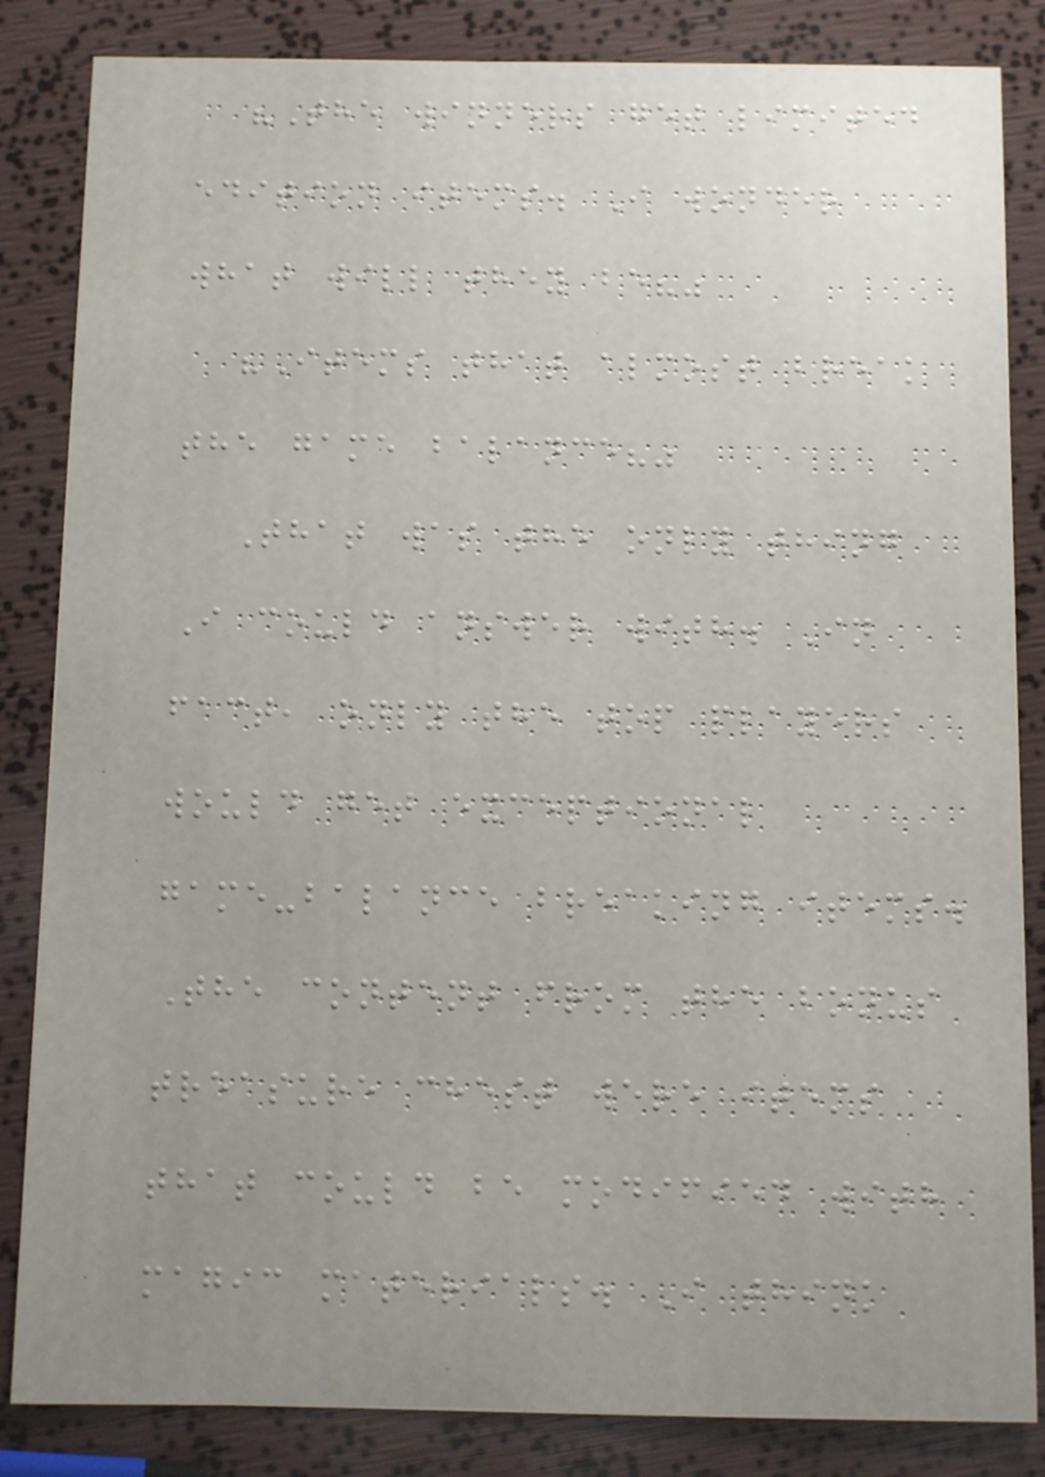"The winners get limited
edition items. I wonder
what will they be?"
"Items that almost break
the game balance?"
That was the only thing
I could answer with. In
fact, only the top players
would get exceptional
game-balance breaking items.
The content from the bonus
treasure chest were items
that could be modified with
magic materials. I think
